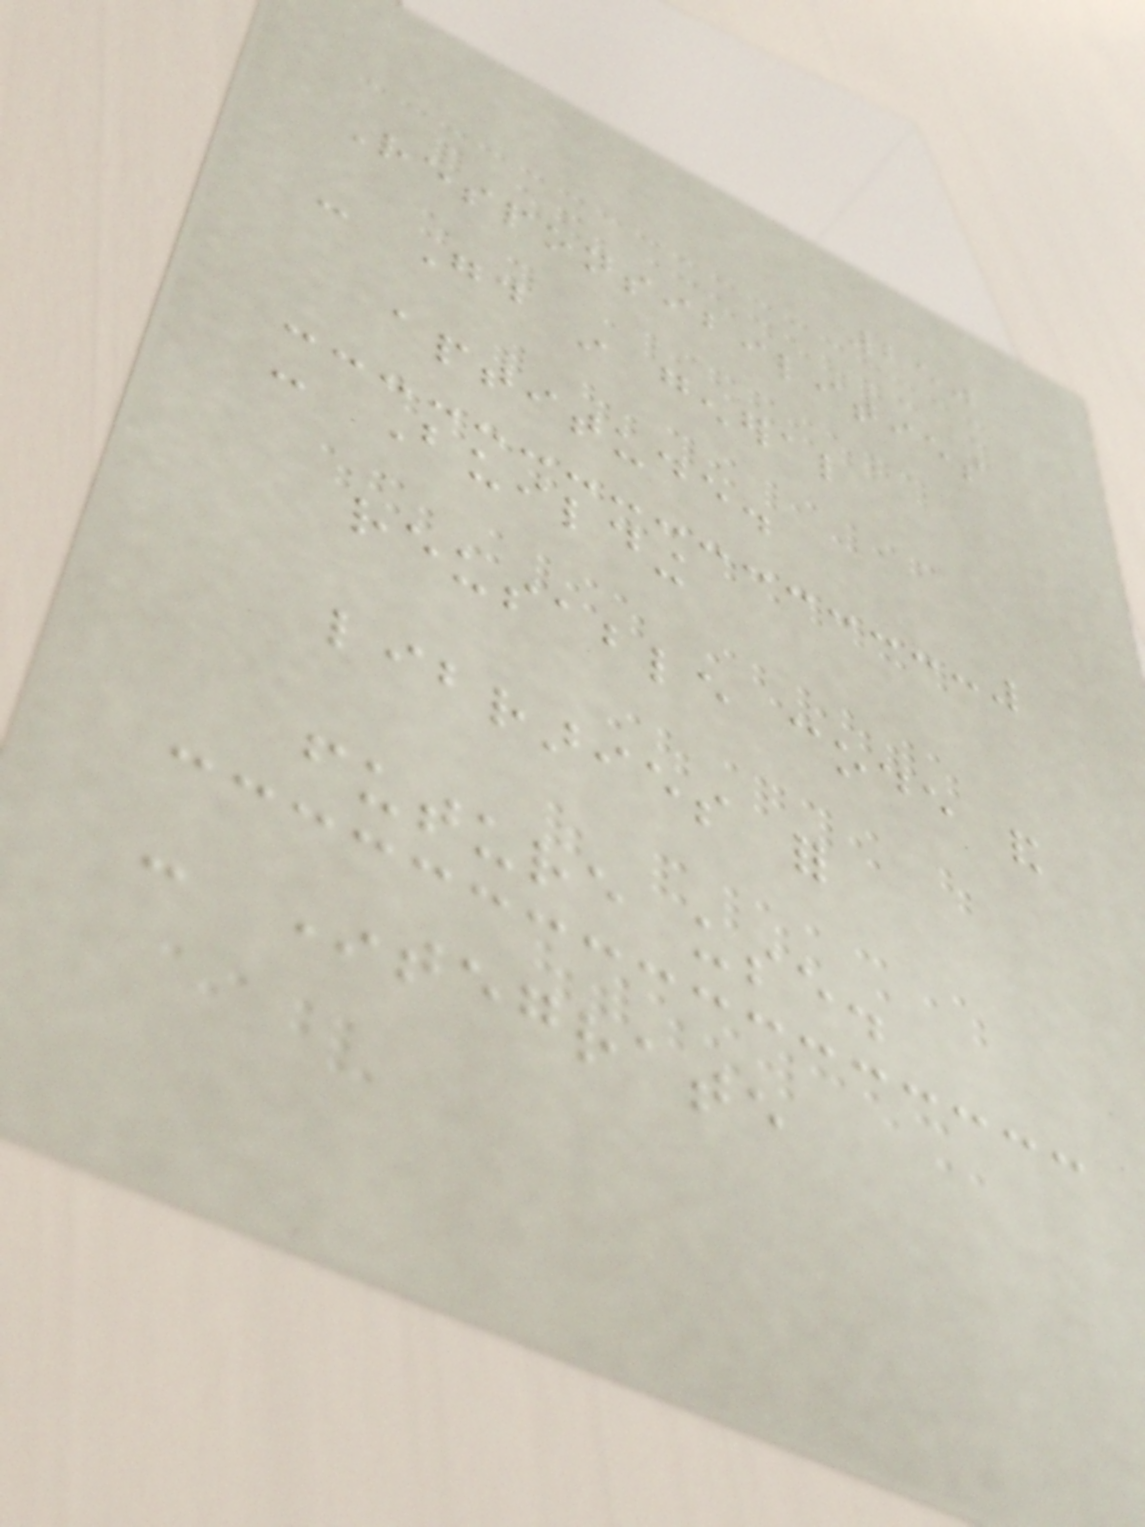250
Responsibilities
- Good in general
aptitude.
- Building
reusable code and
libraries for
future use.
- Integrate
